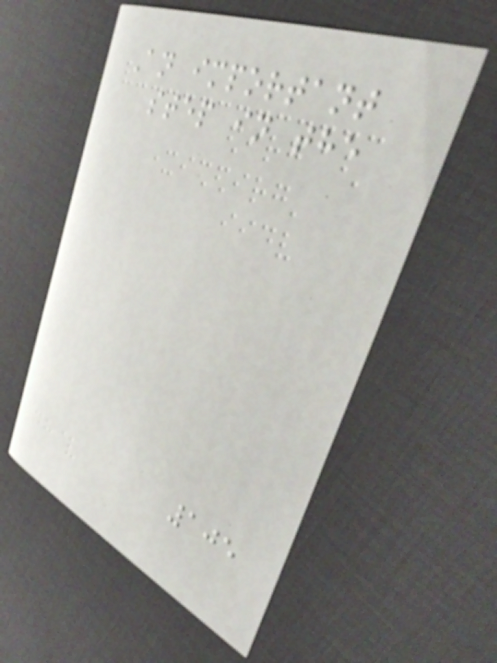An important
step in the
105
